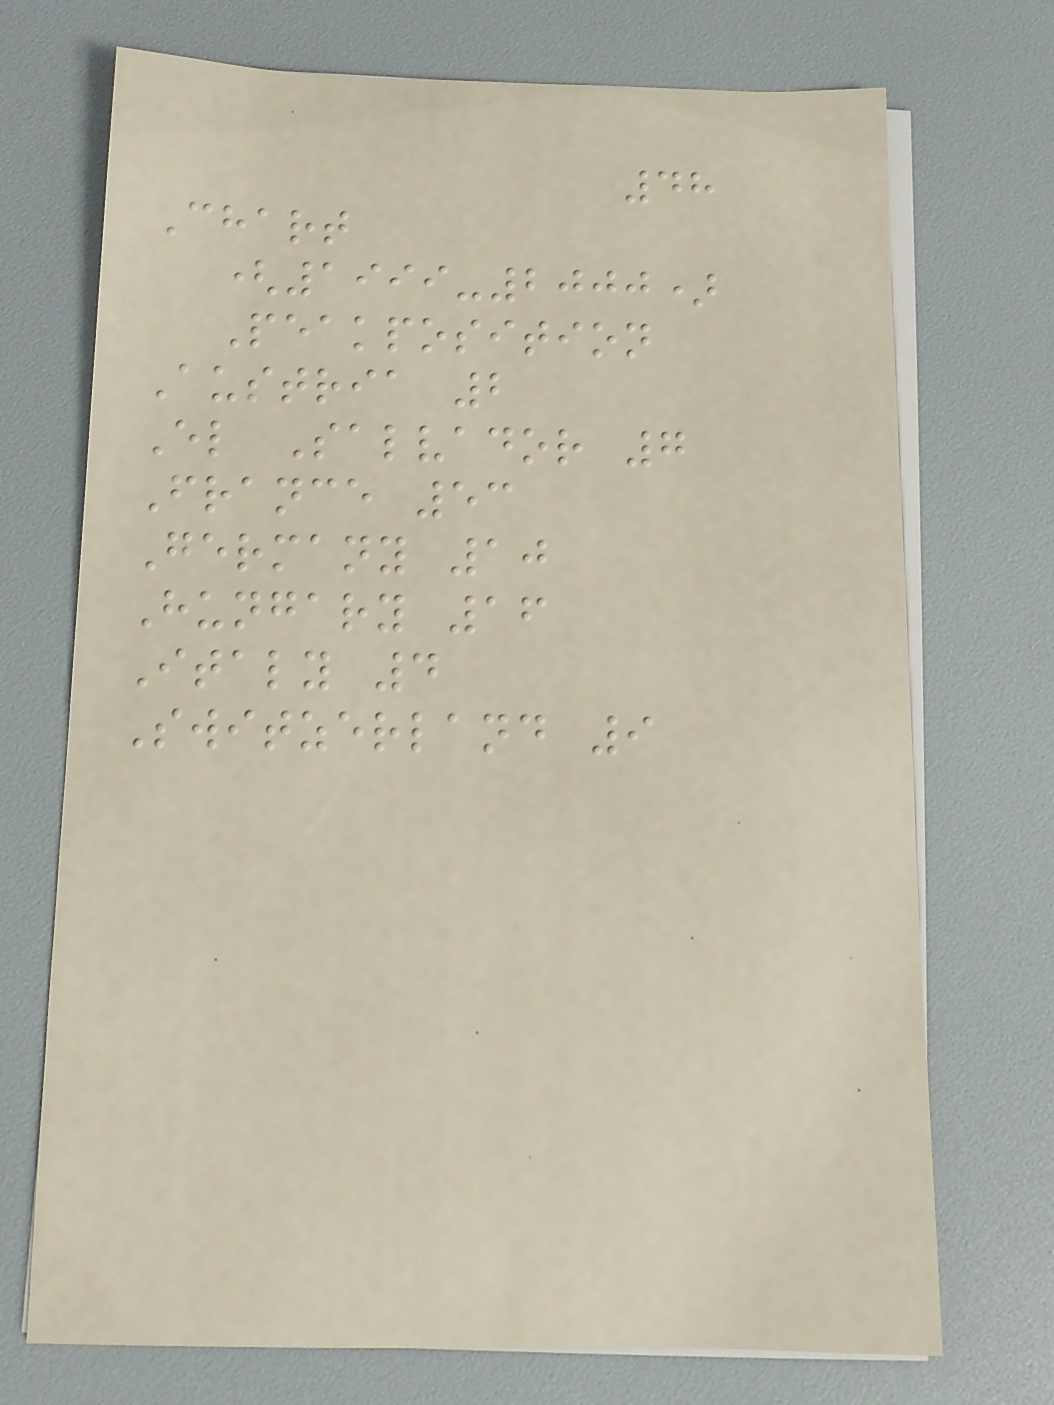48
Chart
(1999-2000)
Peakposition
Austria 2
El Salvador 7
France 53
Germany 10
Hungary 16
Italy 4
Switzerland 9
